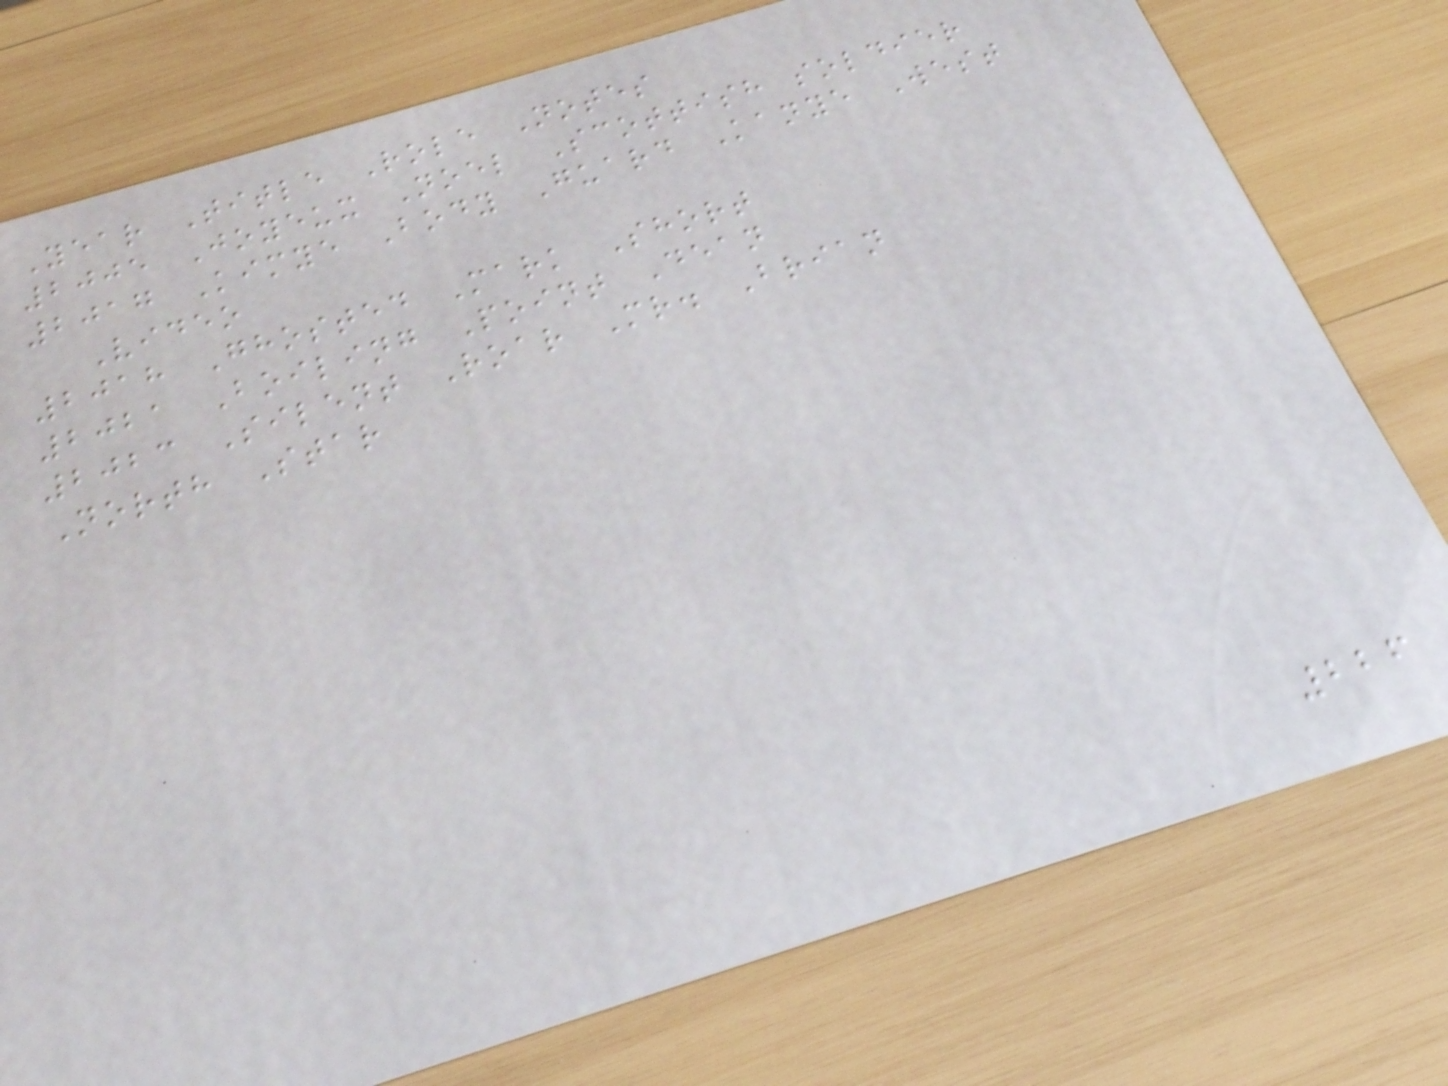Year Title Role Notes
2005 Joyeux Noel Scottish soldier
2017 Kimye Body Guard Kanye West
Video
2018 Ghosted Mark Short
2021 Boiling Point Dean
2023 Silent Roar Mr. Brian
North Star
226
